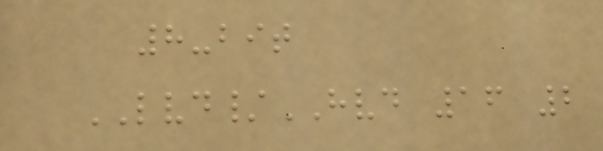8-bit
LVD/HVD 16 2
